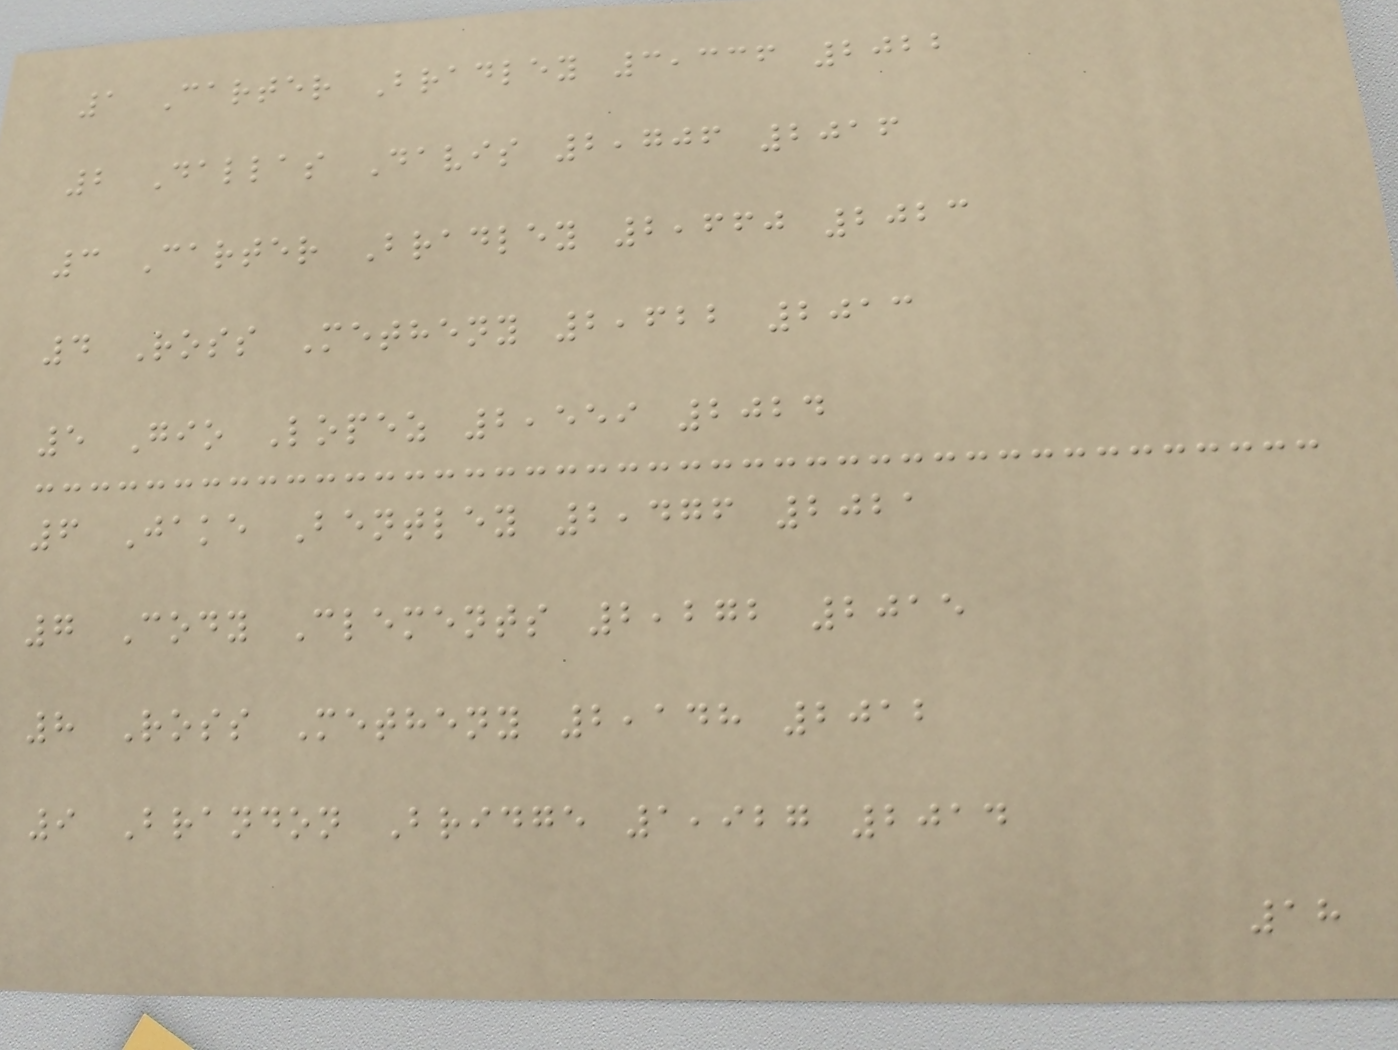1 Carter Bradley 3,336 2022
2 Dallas Davis 2,706 2016
3 Carter Bradley 2,660 2023
4 Ross Metheny 2,622 2013
5 Gio Lopez 2,559 2024
6 Jake Bentley 2,476 2021
7 Cody Clements 2,272 2015
8 Ross Metheny 2,148 2012
9 Brandon Bridge 1,927 2014
18
